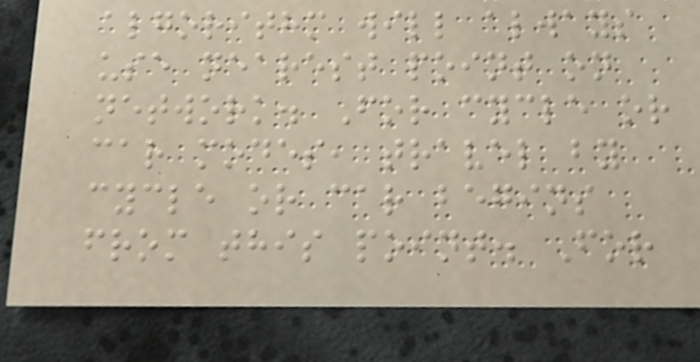algorithm will always
use nearest point on
network. For cycle or
car modes, travel by
cycle or car begins
from this point. For
